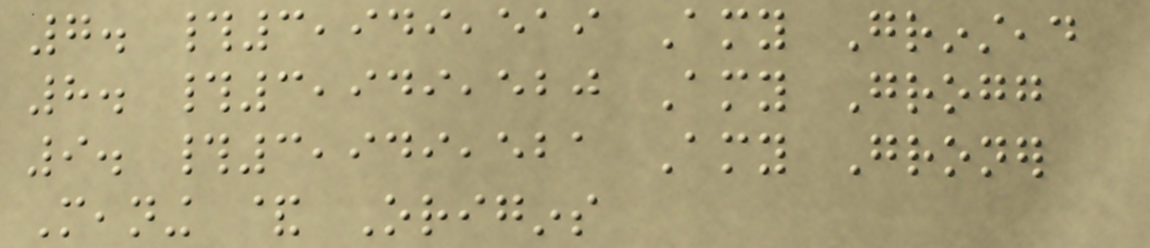7. #3,949,519 Amy Grinstead
8. #3,949,520 Amy Grogg
9. #3,949,521 Amy Groner
Meaning & Origins
